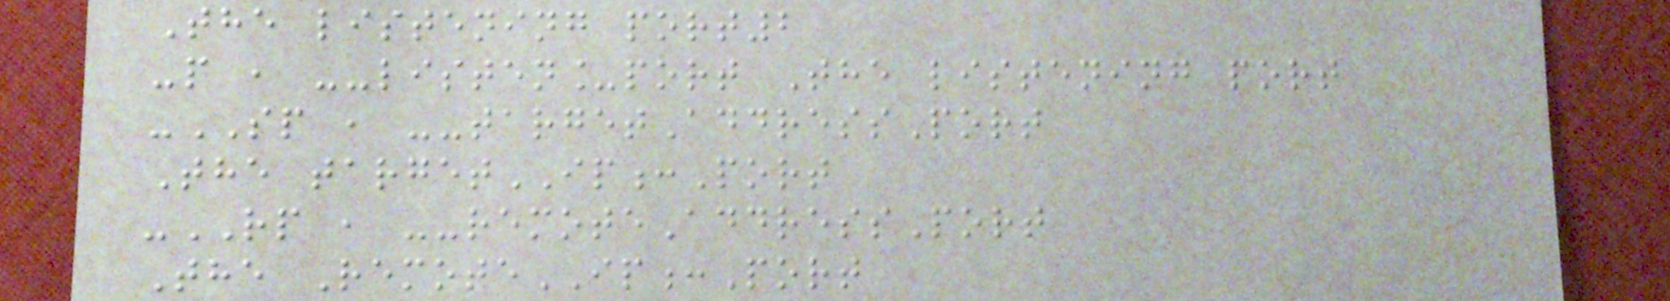The listening port2
-p , --listen_port The listening port
-SP , --targetAddressPort
The targetIP:Port
-RP , --remoteAddressPort
The RemoteIP:Port
